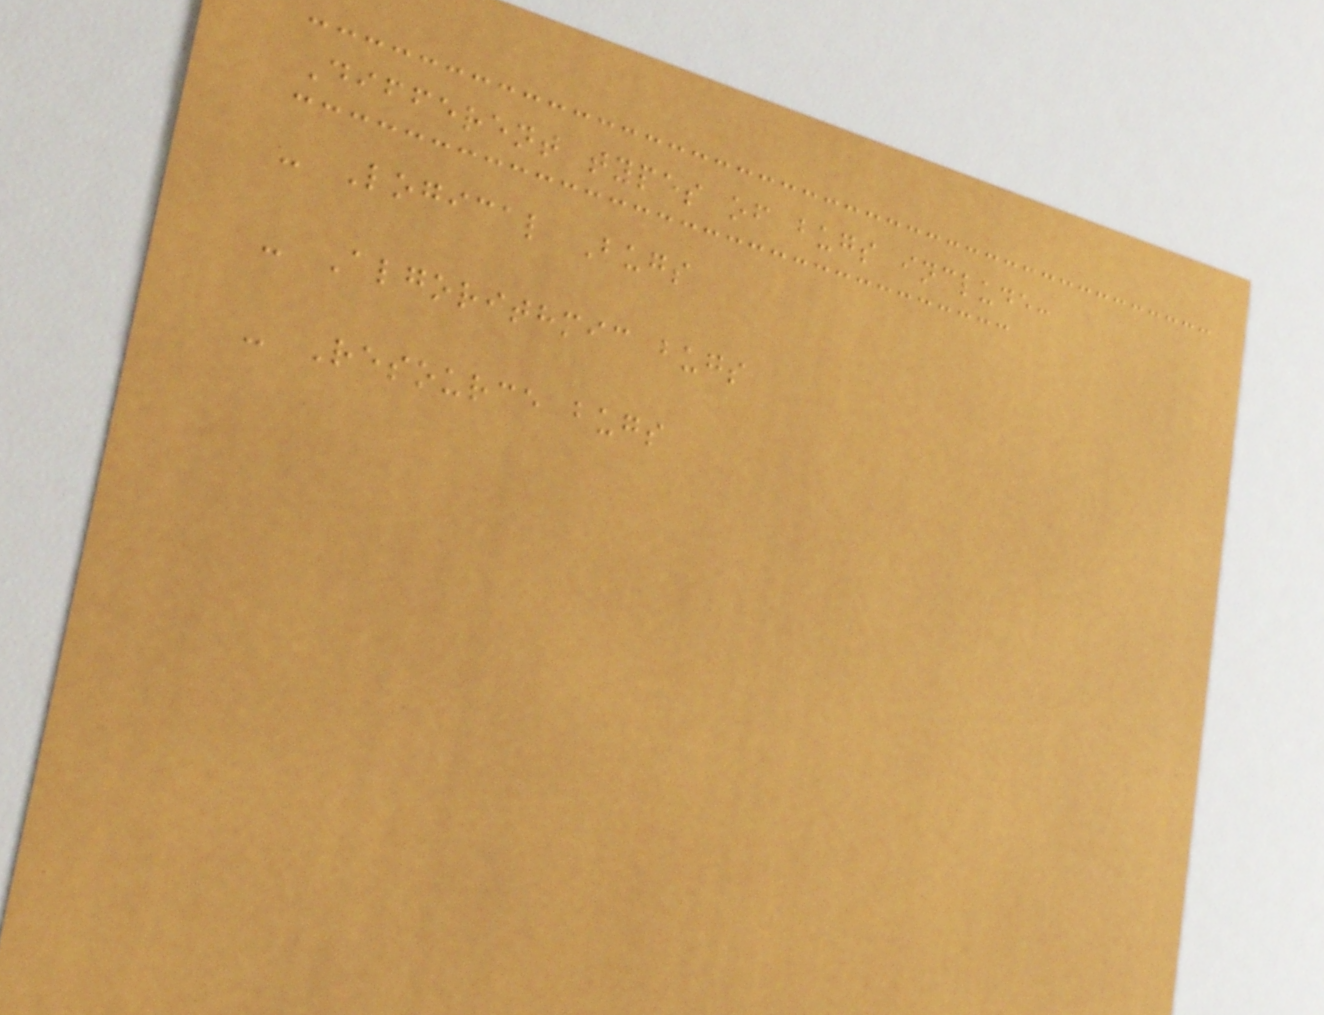Different types of bugs include:
- Logical Bugs
- Algorithmic bugs
- Resource bugs
